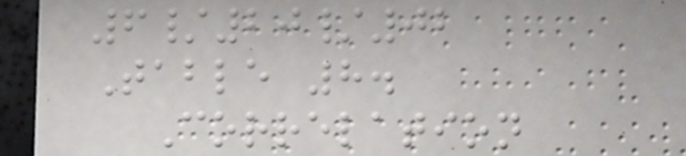6/20/02
Table 8.
Correlation
